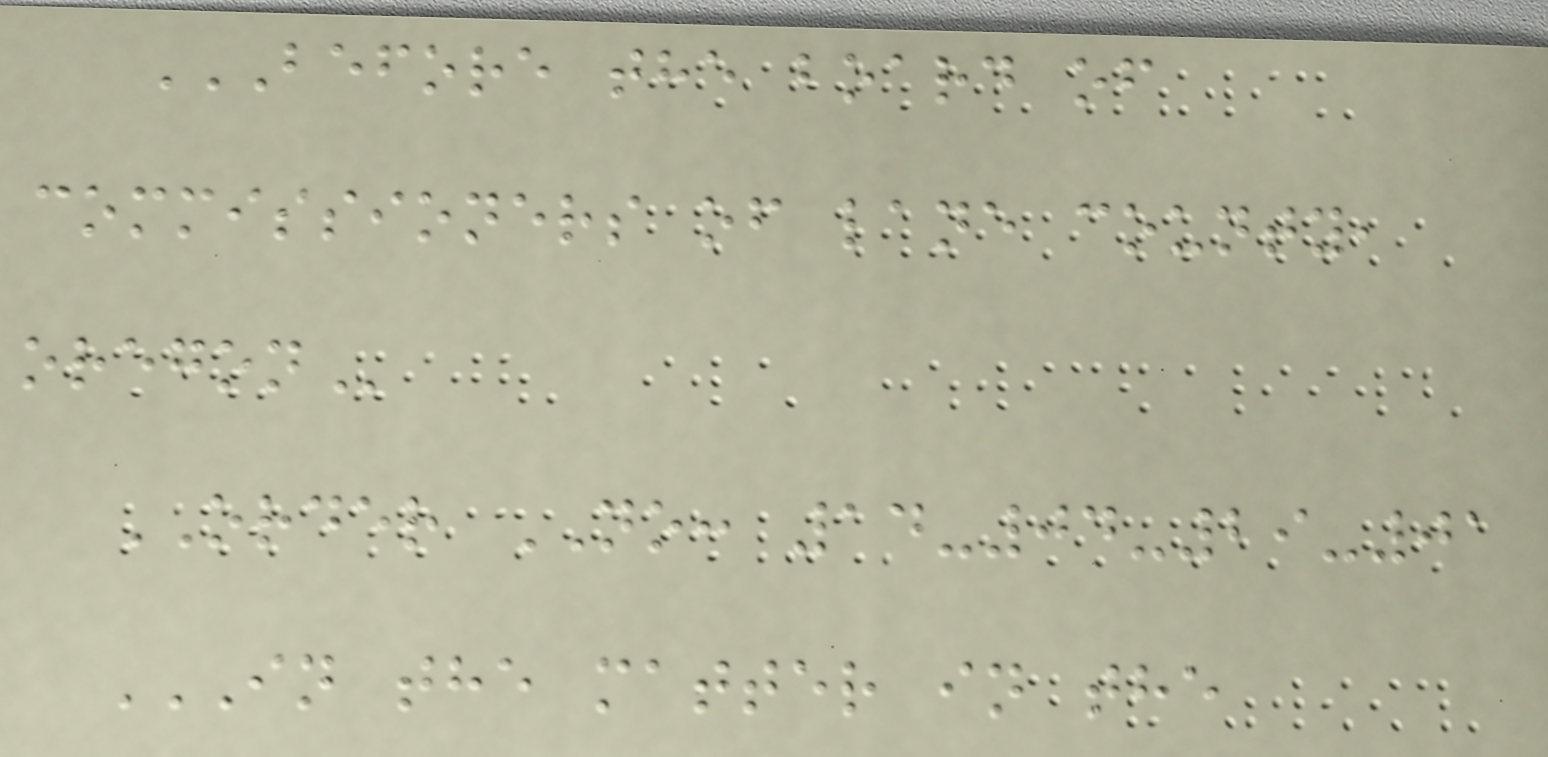BEFORE THE BOARD OF
COMMISSIONERS OF LANE COUNTY,
OREGON
ORDER NO: 14-04-29-01
IN THE MATTER IN THE
